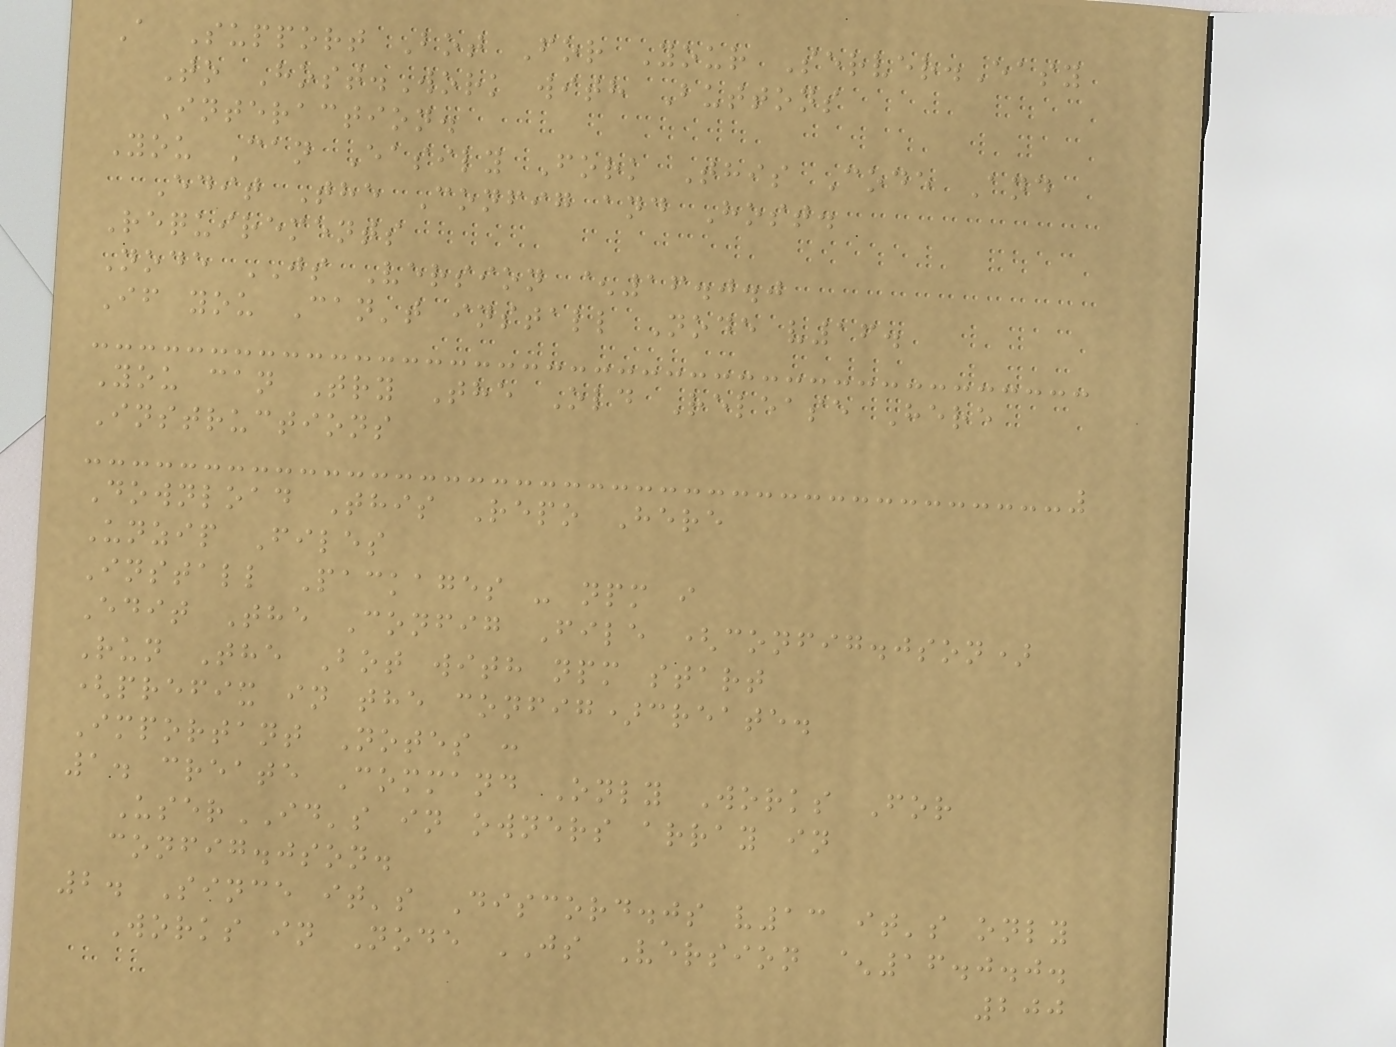A Support Bot For Your Server.Easy
To Host.Work with Buttons
Interaction.
You Can Easily Fork This Code And
Edit The Config and Host.
Requirements
Node JS Version ^16.0.0
If you Can't install Node v16.
You can Try The Old Release Here
Instructions
Download This Repo Here
Unzip Files
Install Packages - npm i
Edit The Config File (config.json)
Run The Bot with npm start
(prefix in the config)create.
Important Notes :
1. create Command Only Works For
UserID's in owners array in
config.json.
2. Since it's Discord.js v13 it's only
Works in Node JS Version ^16.0.0.
200
